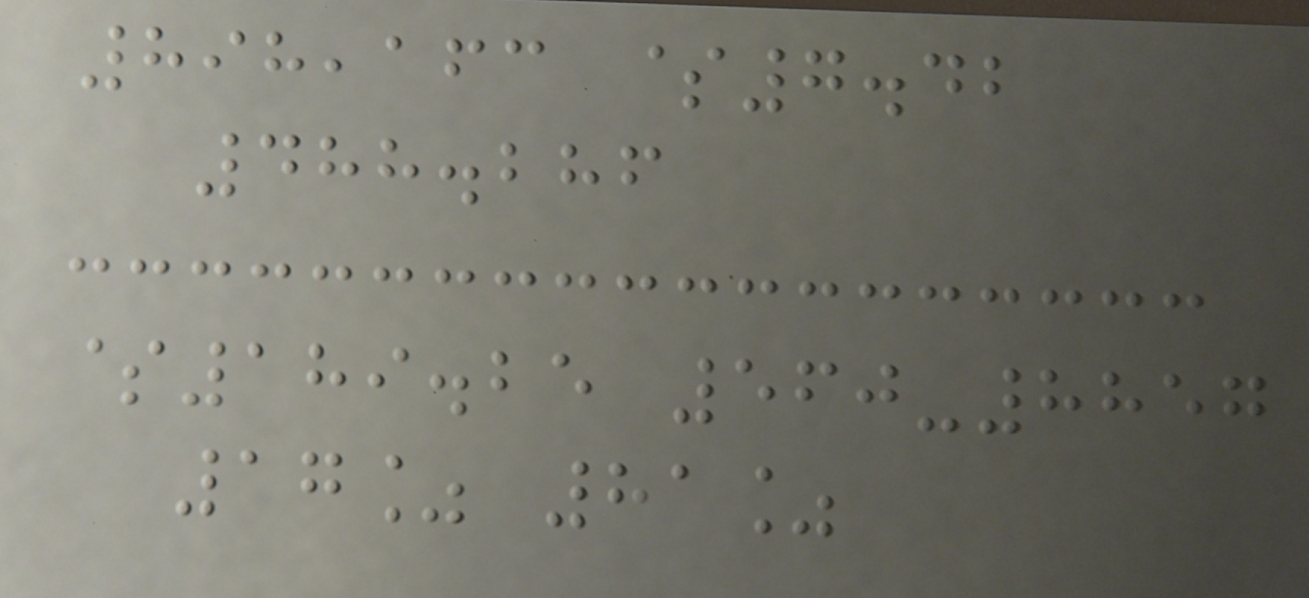898,163 $7.42
488.286
$189.25 560-8857
17% 81%
